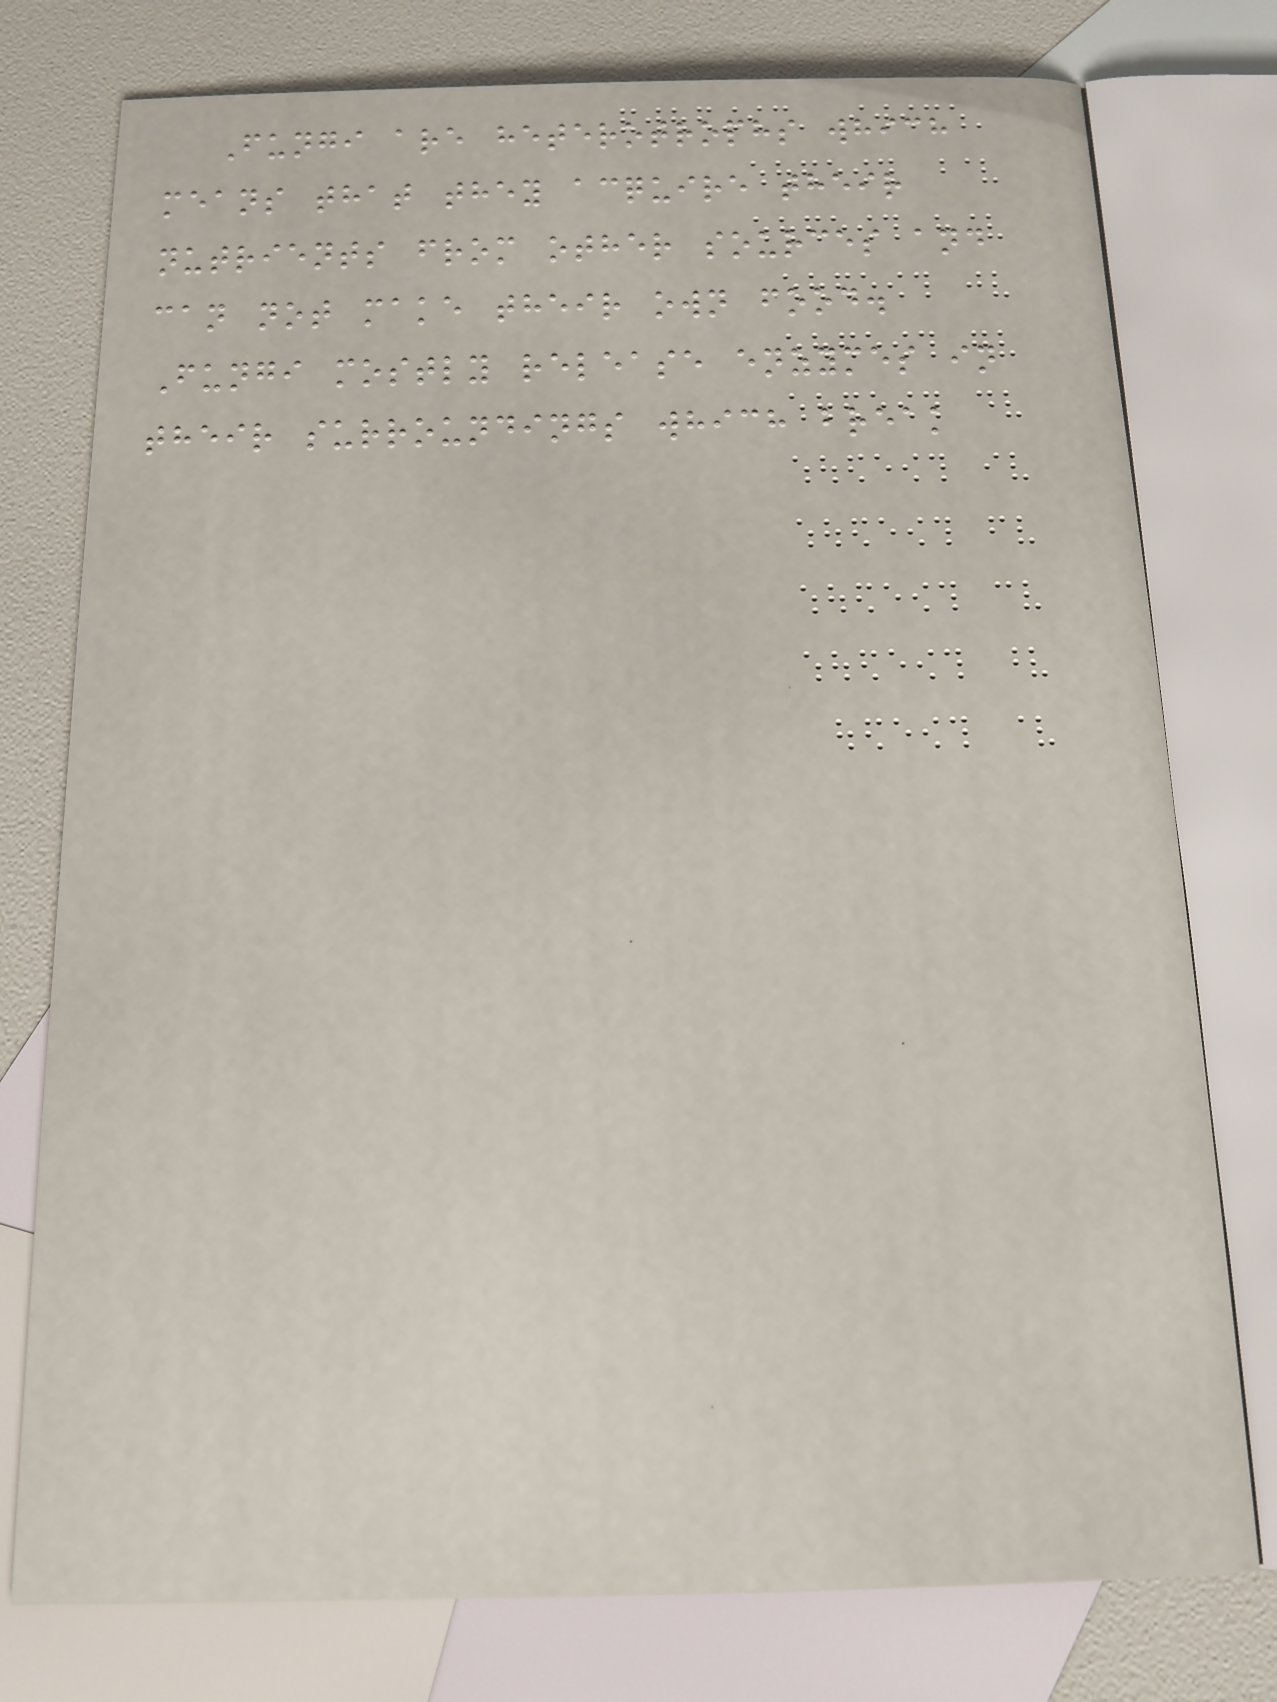Fungi are heterotrophs which
means that they acquire their
nutrients from other sources and
can not make their own food.
Fungi mostly release enzymes in
their surroundings which break
